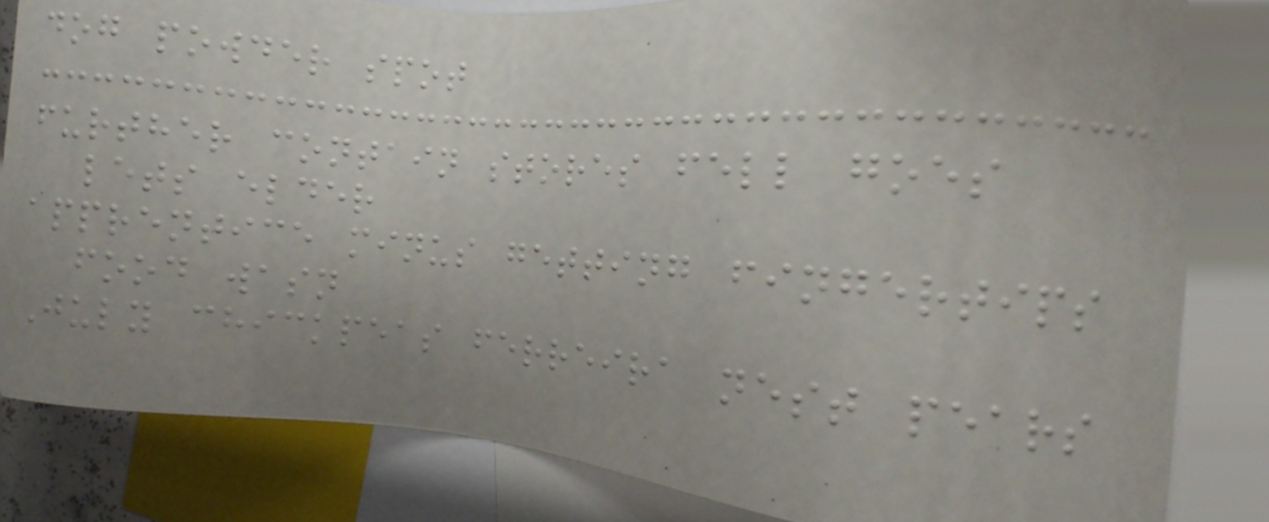dog powder spot
further contain stores fell goes
lets elder
apprentice minus getting fingertips
food wasn
July chickpeas ferreira nest pears
